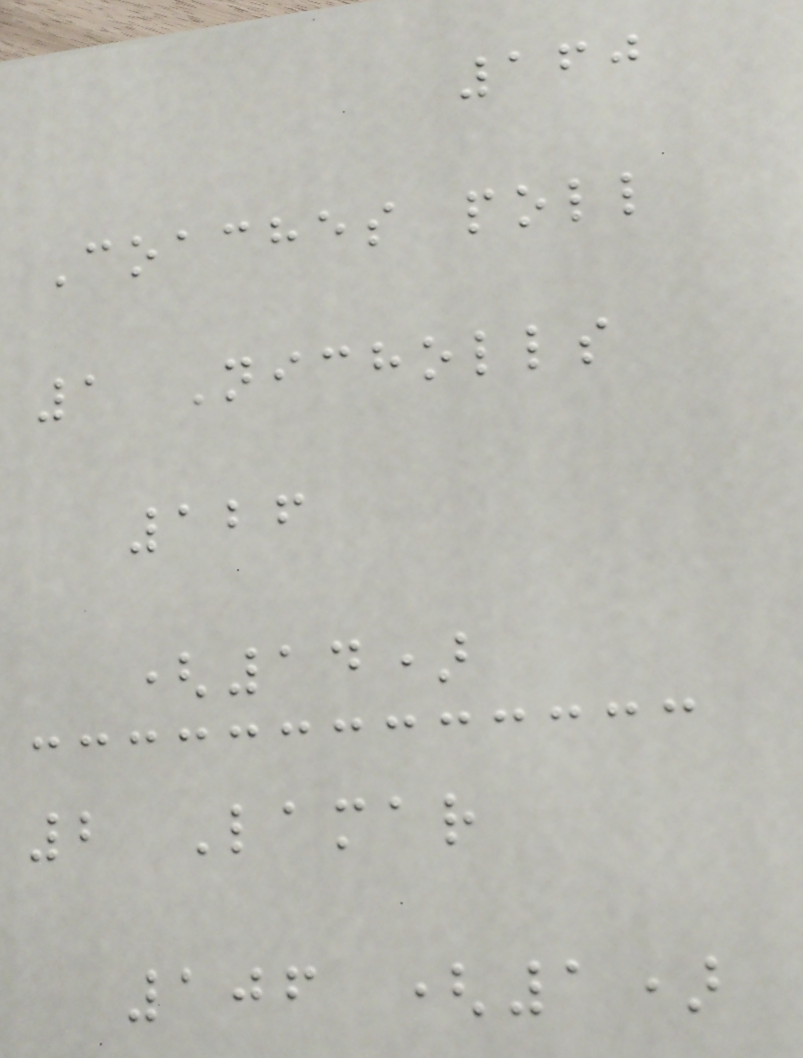160
Coaches poll
1 Nicholls
126
(14)
2 Lamar
106 (1)
